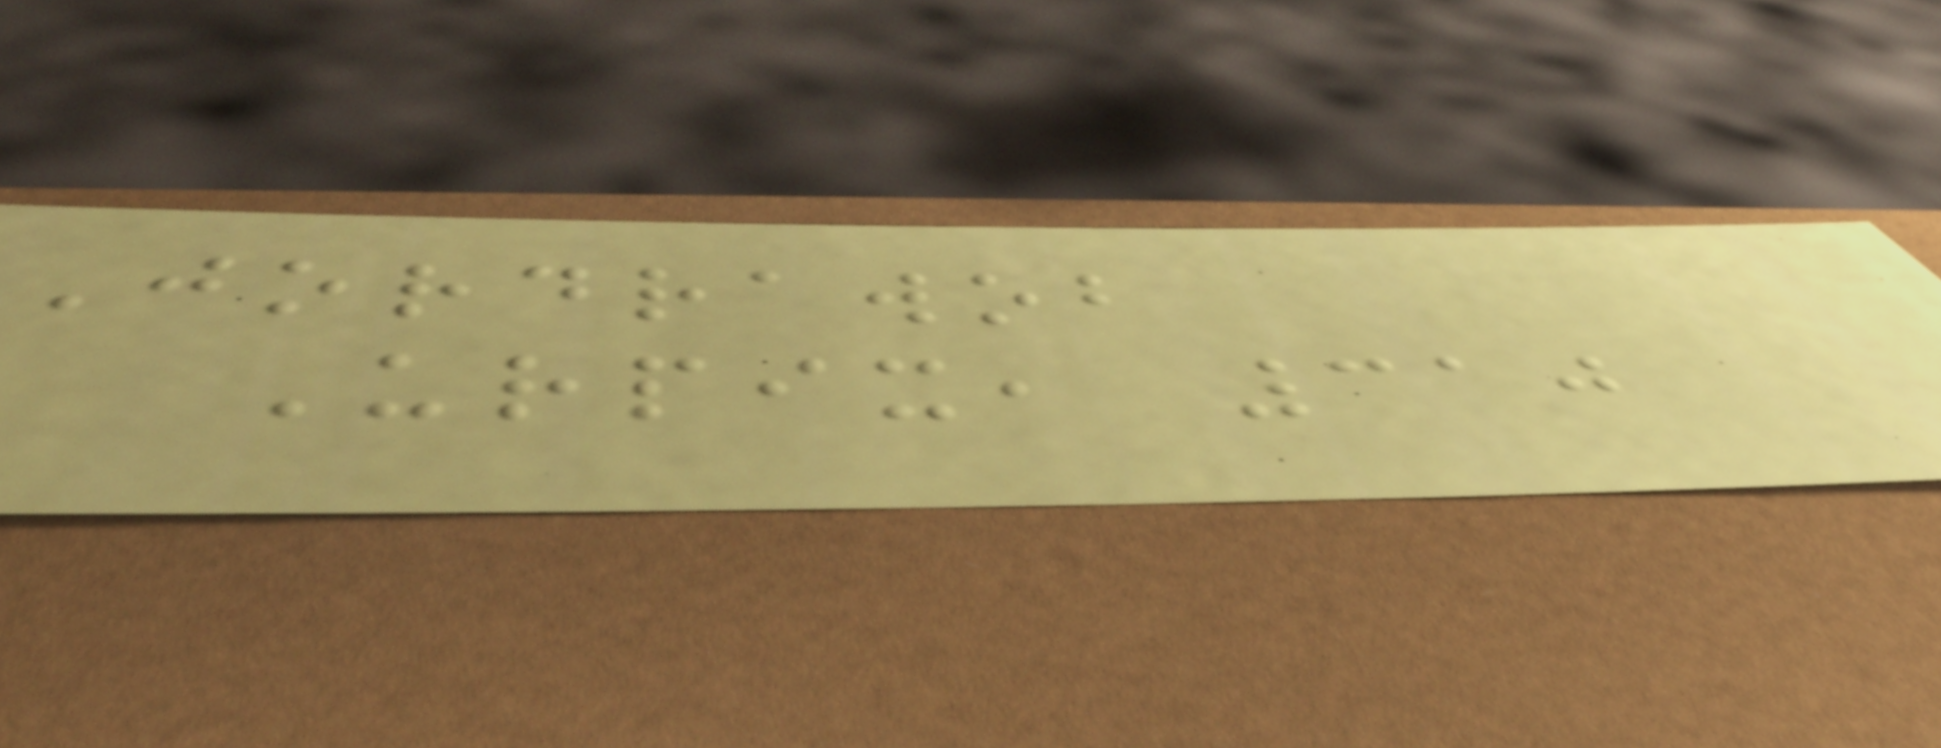Jordrawob
Urpix, 310
